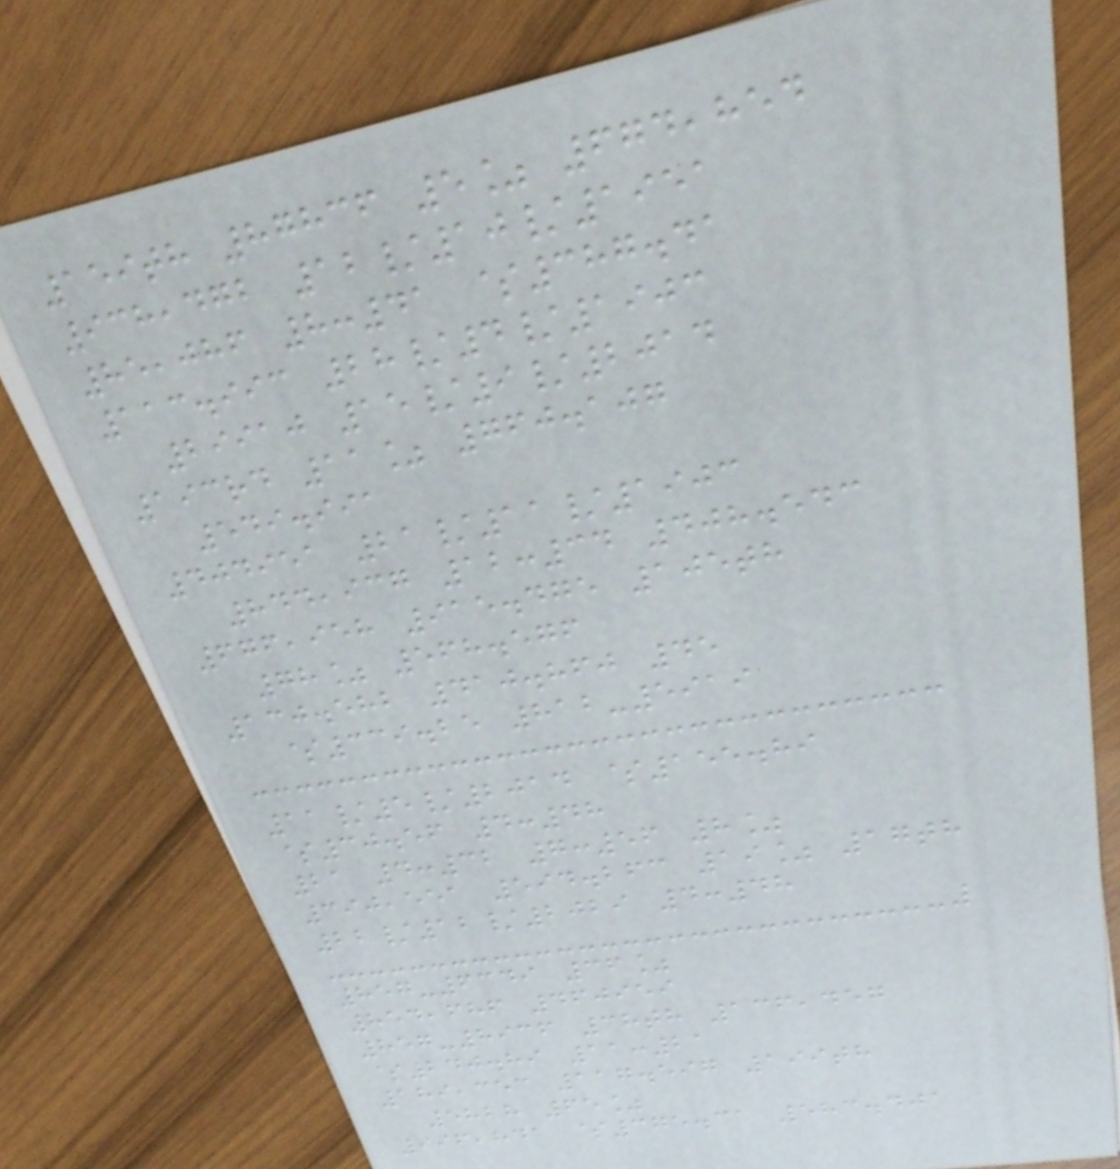159th 87836 5% 674,854
938,472 12/10/1951
85,086 8:41 $387.41
113.993 28/4/1903
29910 15/9/2014
193rd 11% 760.107
549.991
404951 21/11/1903
844,937 12:34 408.543
676,958 915.475 105th
78% 568.576
130.582 410.860 45
$339.25 812-5919
11/5/2014 $155.89
$30.56 4:48
21 4:32 7:56 8%
390,551 594.263 19% 17th
22/12/2029 4:48
857-6349 36%
854,686 460959
857-8936 38th 136,457
$240.89 11:21
189,353 117.597 199th
5828 65%
996,841 $375.31 583.401
